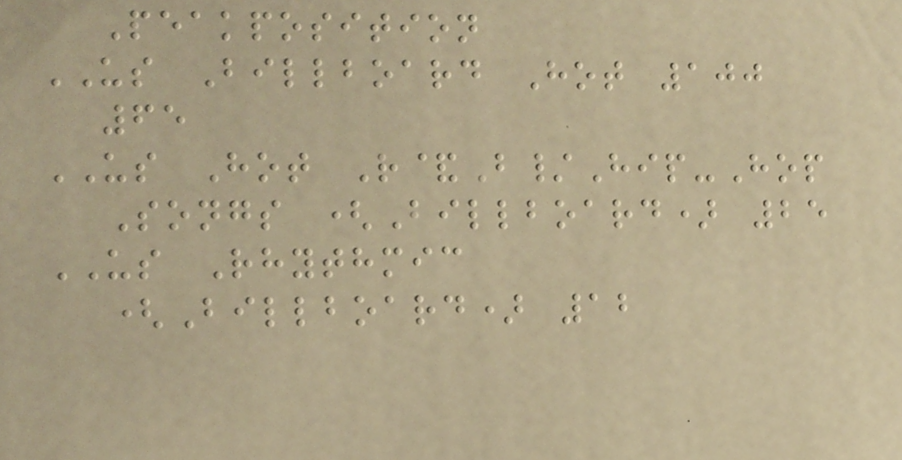Peakposition
US Billboard Hot 100
65
US Hot R&B/Hip-Hop
Songs (Billboard) 25
US Rhythmic
(Billboard) 12
